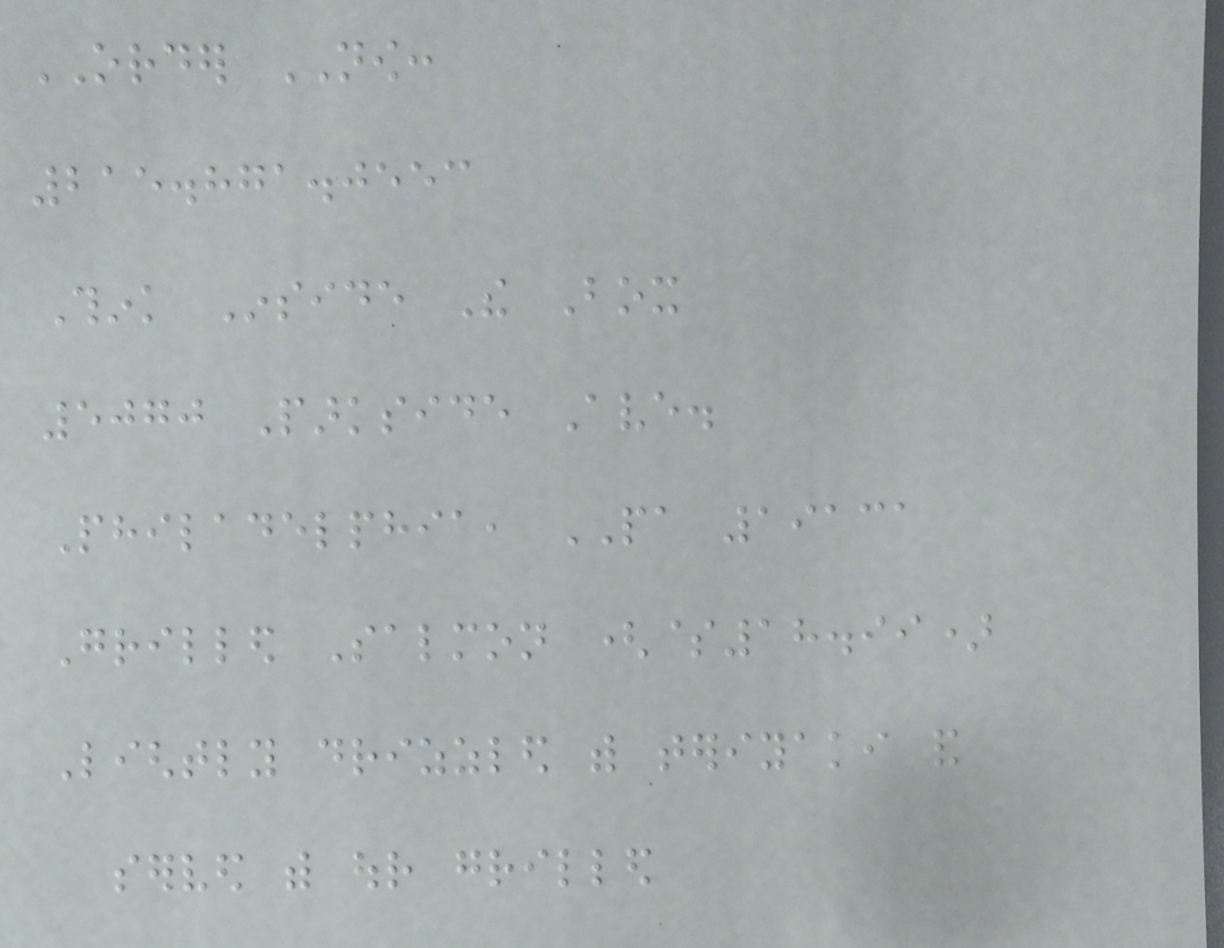ORDER NOW:
215.871.0553
Think Inside The Box
5070 Parkside Ave.
Philadelphia, PA 19131
Grilled Salmon ($18.99)
Lightly drizzled with teriyaki and
served with our grilled
